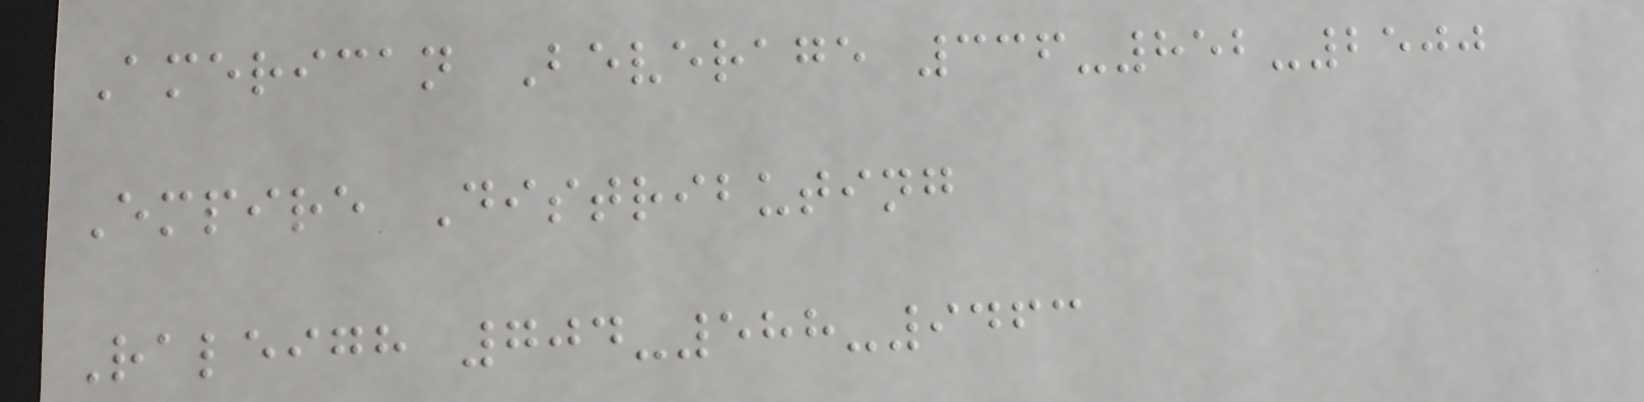American Beverage 336-852-2500
Empire Distributing
Raleigh 704-588-9463
